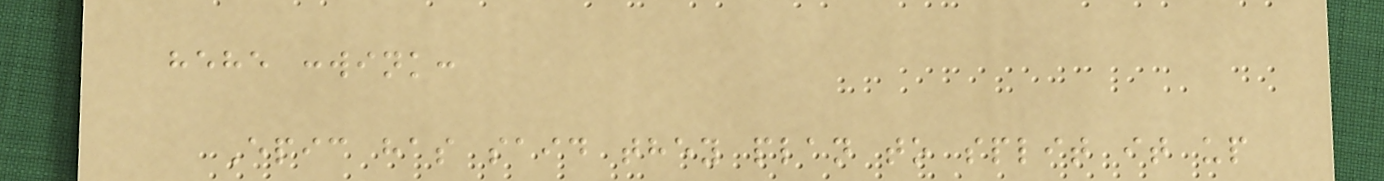hehe :wink:
Epic has said they plan to split it up
